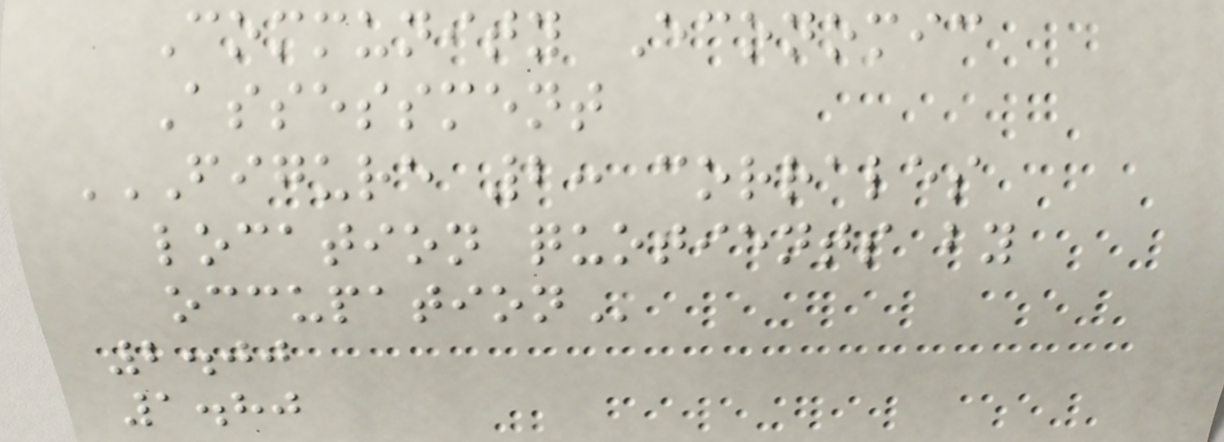Community Economic
Assessment
FIGURE 2: CORRALES
LOCATION QUOTIENTS BY
OCCUPATION
2.00
1.80
